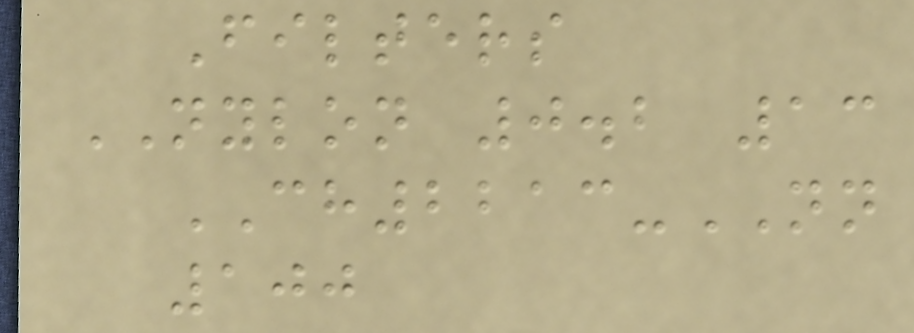Filters
NYLON 0.2 13
CH2213-NN
100
